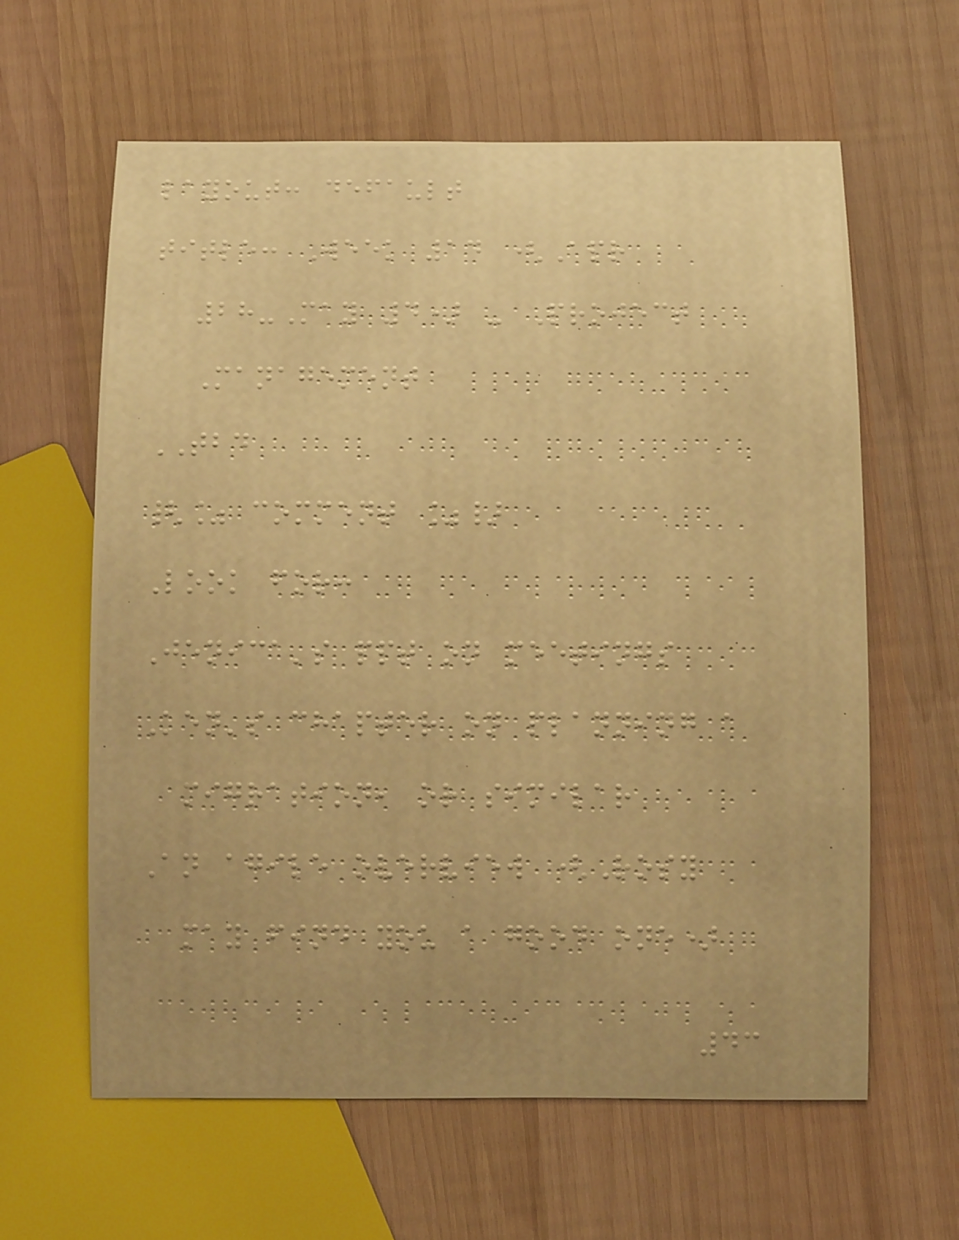layout: default
title: Week 14 (Apr
28-May 4) - Project
Management
TBD
{% comment %}
Look for:
Jenica's ppt on meetings
Ken's chapter on planning a
migration, or similar
An agile overview (Rosy
may find you a good one)
43
